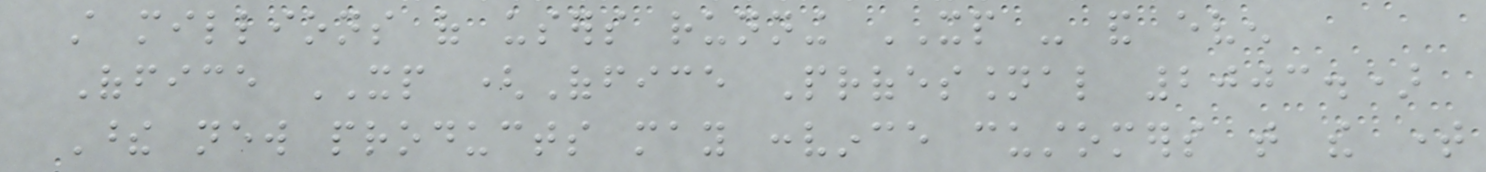still millions of users running XP - and even
Office XP (Office Professional 2003.)
These new products may convince customers that the time
